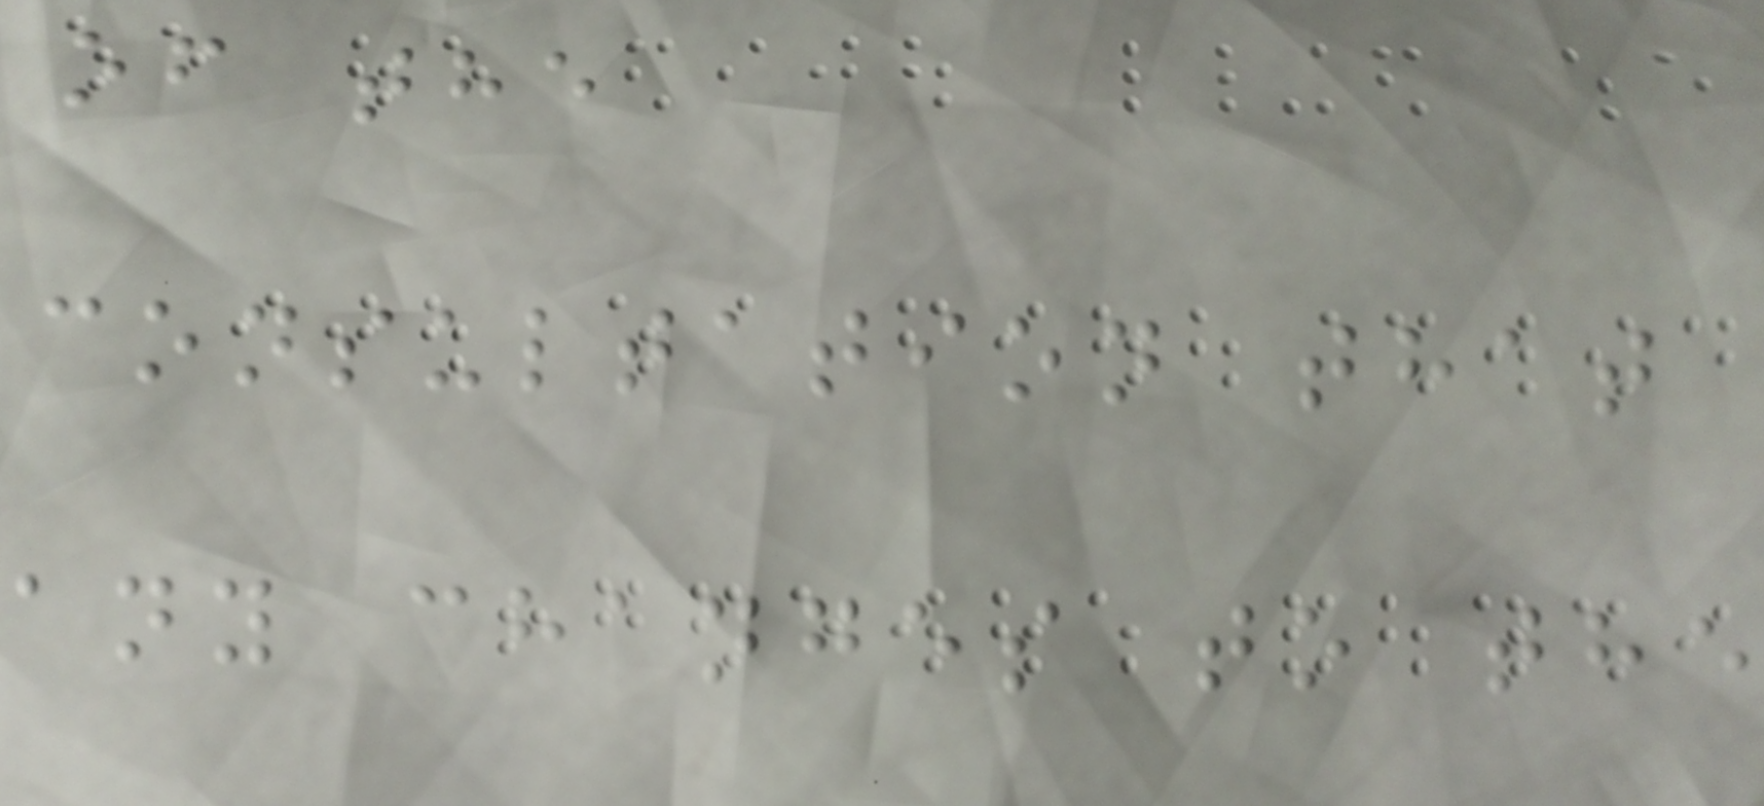of the
consultation that
any changes to the
